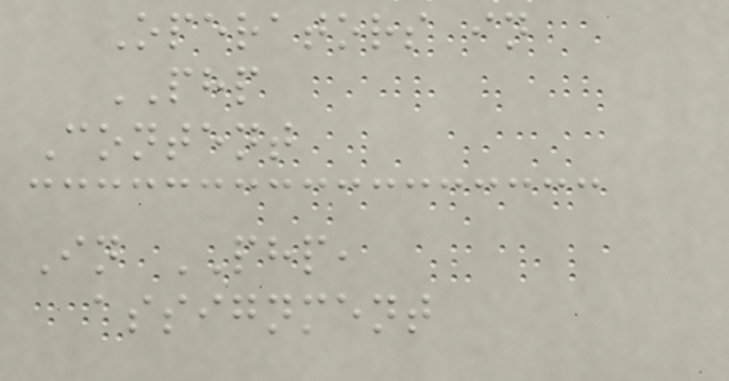Operators in
PHP
Content
In PHP,
assignment
